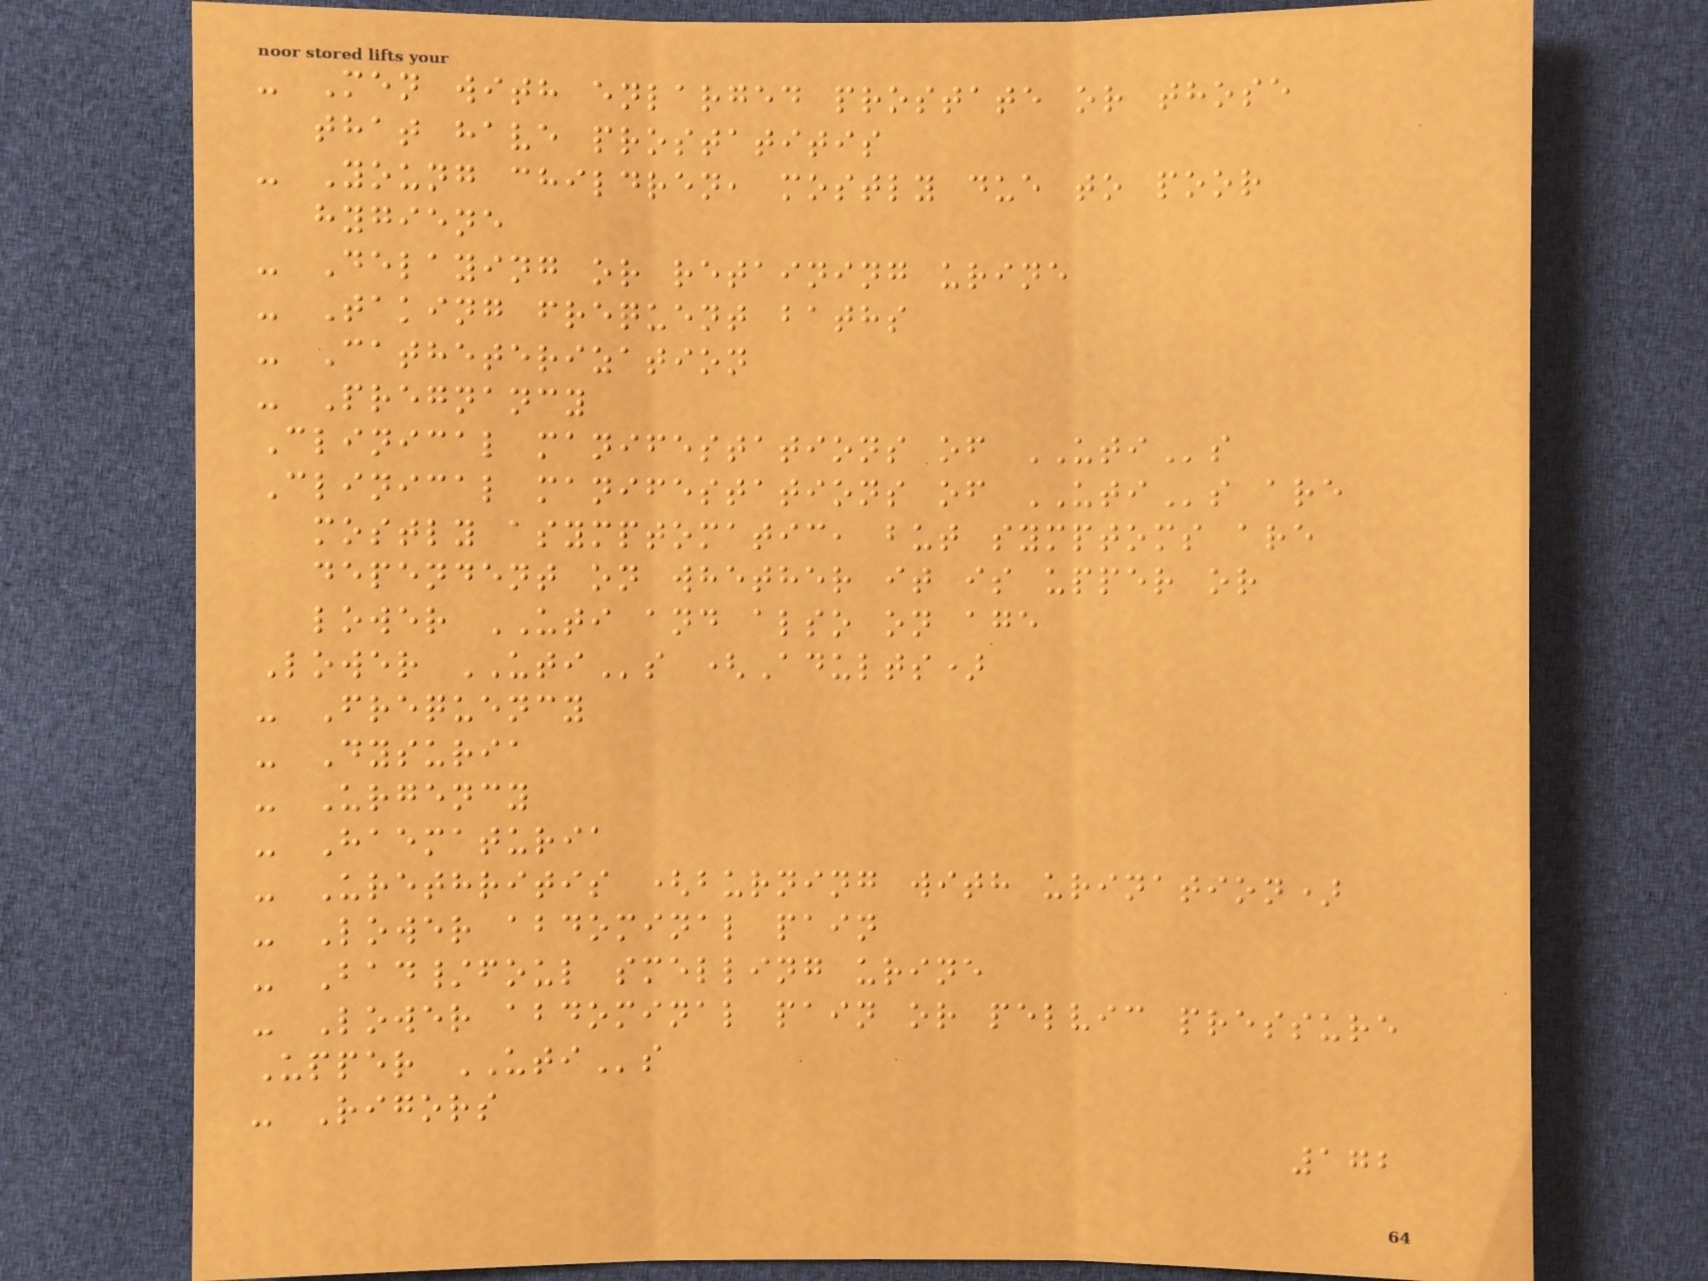- Men with enlarged prostate or those
that have prostatitis
- Young children, mostly due to poor
hygiene
- Delaying or retaining urine
- Taking frequent baths
- Catheterization
- Pregnancy
Clinical manifestations of UTIs
Clinical manifestations of UTIs are
mostly asymptomatic, but symptoms are
dependent on whether it is upper or
lower UTI and also on age
Lower UTIs (Adults)
- Frequency
- Dysuria
- Urgency
- Haematuria
- Urethritis (burning with urination)
- Lower abdominal pain
- Bad/foul smelling urine
- Lower abdominal pain or pelvic pressure
Upper UTIs
- Rigors
172
